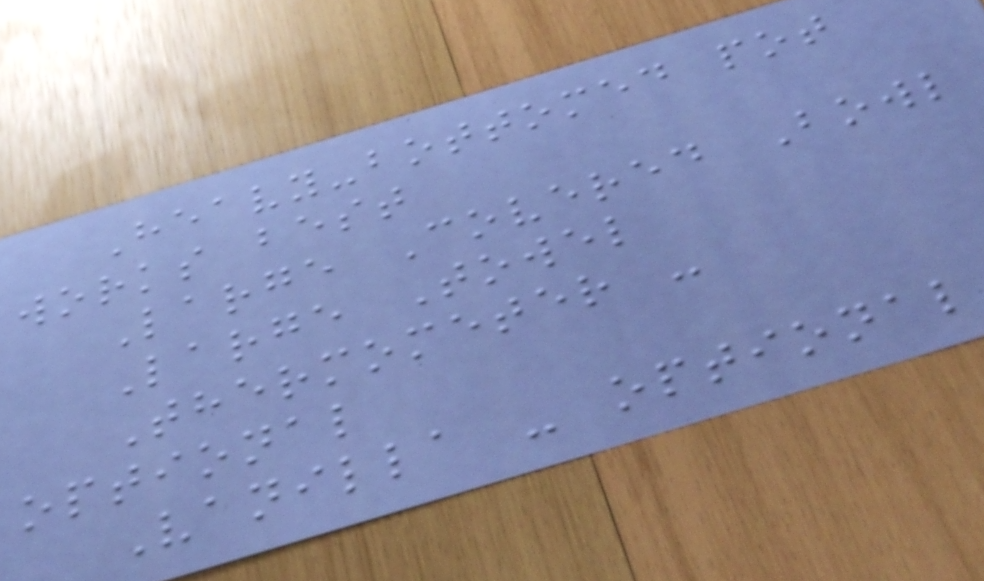Heavy-bottomed pot
works best
Large Covered Bowl
Large Towel
Thermometer -
optional
Vanilla - optional
